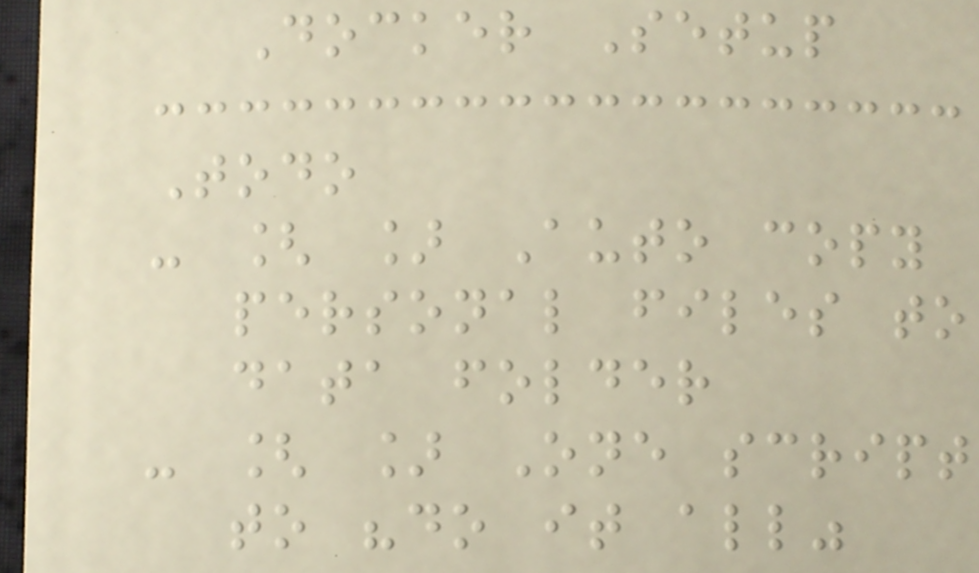Docker Setup
Todo
- [ ] Auto copy
personal files to
data folder
- [ ] One script
to "do it all"
